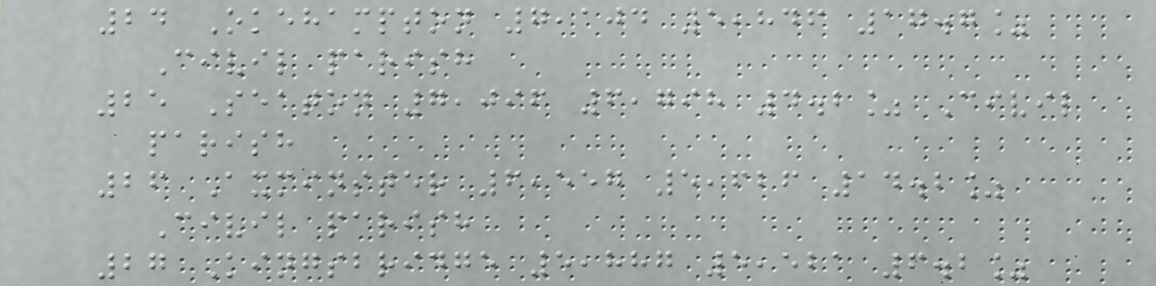24 Okehampton 7,104 5,846 17.7%
Civil parish
25 Seaton 7,096 6,798 4.2% Civil
parish
26 Axminster 6,557 5,626 14.2%
Civil parish
27 Kingsbridge 5,887 5,521 6.2%
